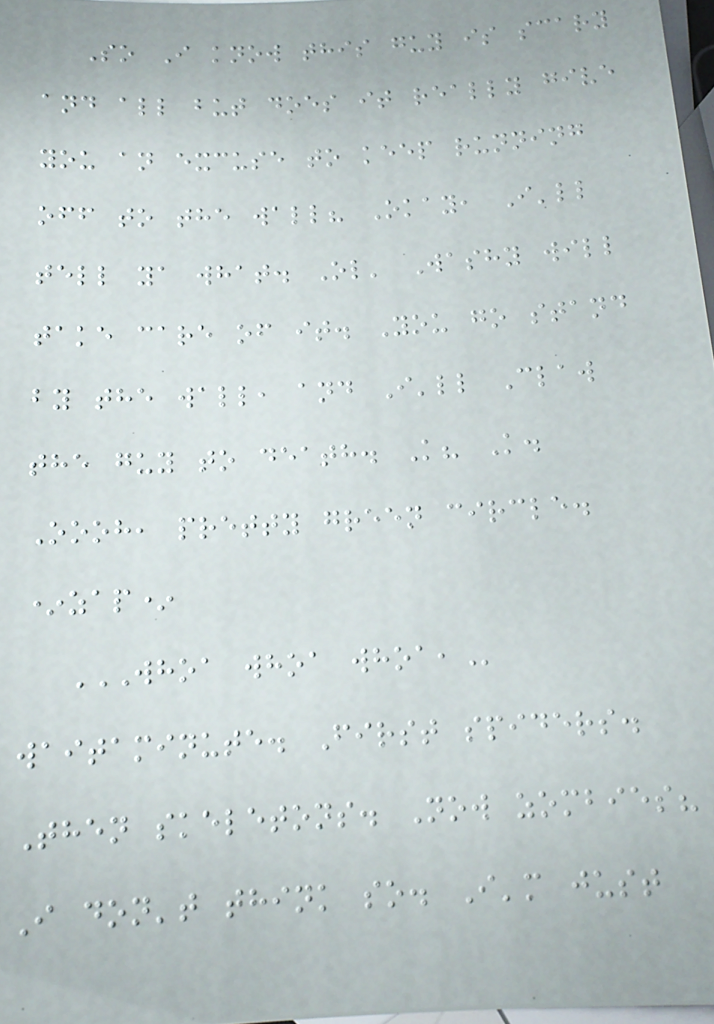So I know this guy is scary
and all but does it really give
you an excuse to keep running
off to the wall? Okay, I'll
tell ya what. Ol' Washy will
take care of it. You go stand
by the wall, and I'll Claw
the guy to death. K? K.
Oooh, pretty green circle.
*zap*
WHOA WHOA WHOA,
waitaminute. First spiders.
Then skeletons. Now zombies?
I don't think so. I'm just
